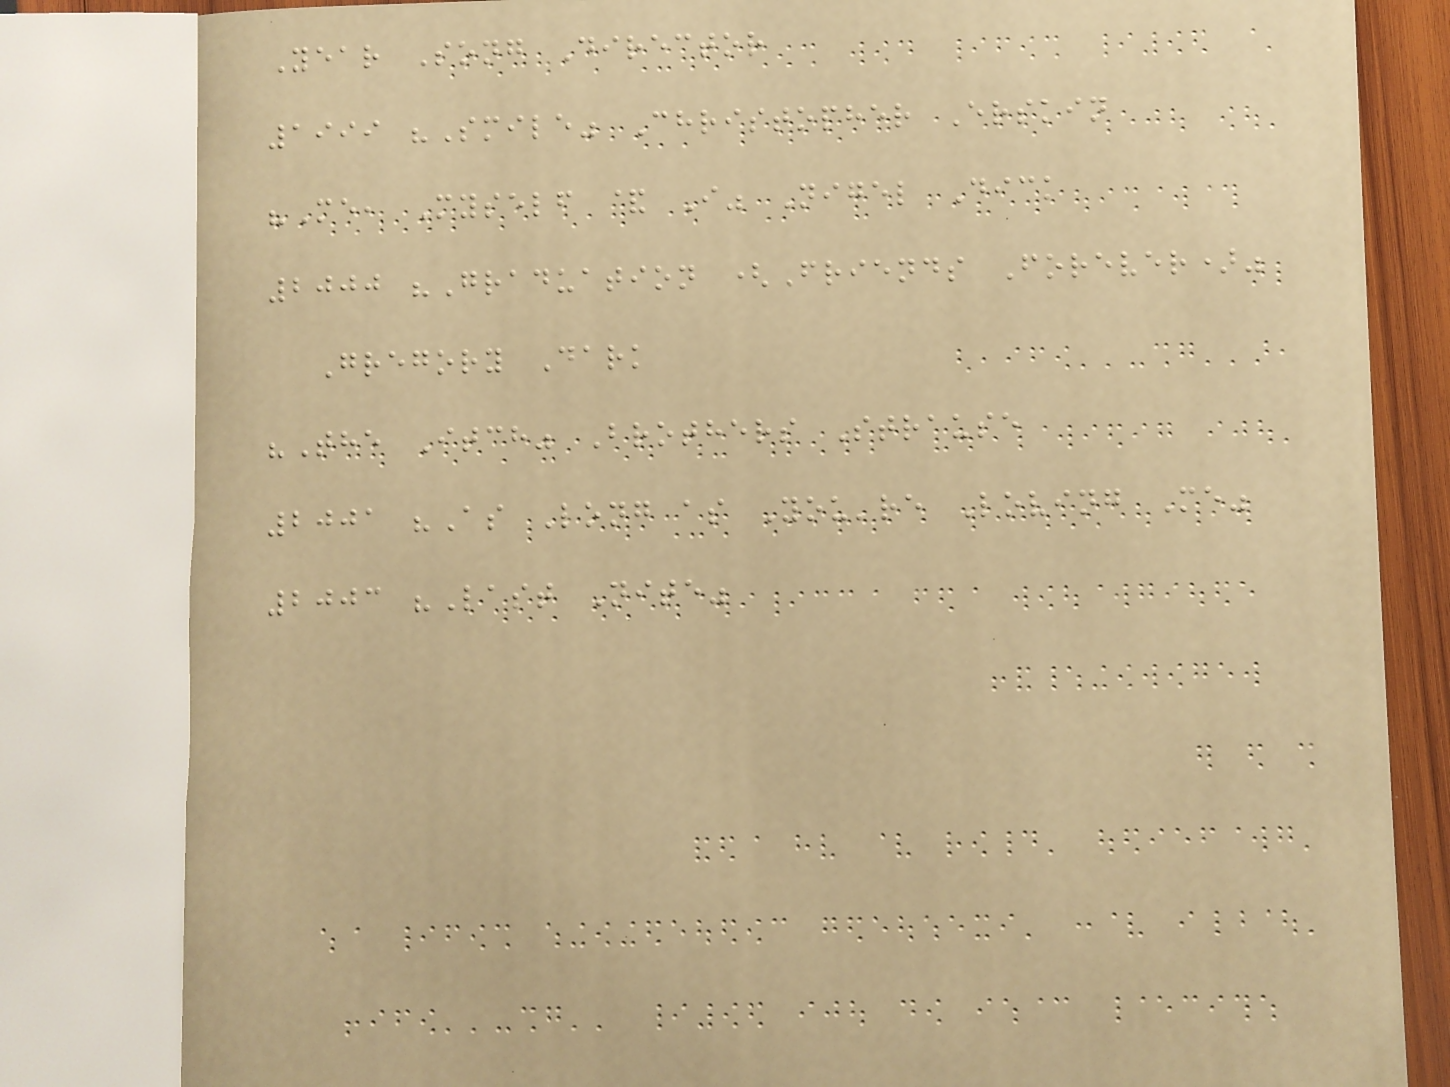Year Song Director
1999 "Smile" Christopher Erskin
"Me, Myself & I" Nigel Dick
2000 "Graduation (Friends Forever)"
Gregory Dark
"The Itch" Brothers Strause
2001 "As Long as You're Loving Me"
2003 "Last Nite"
